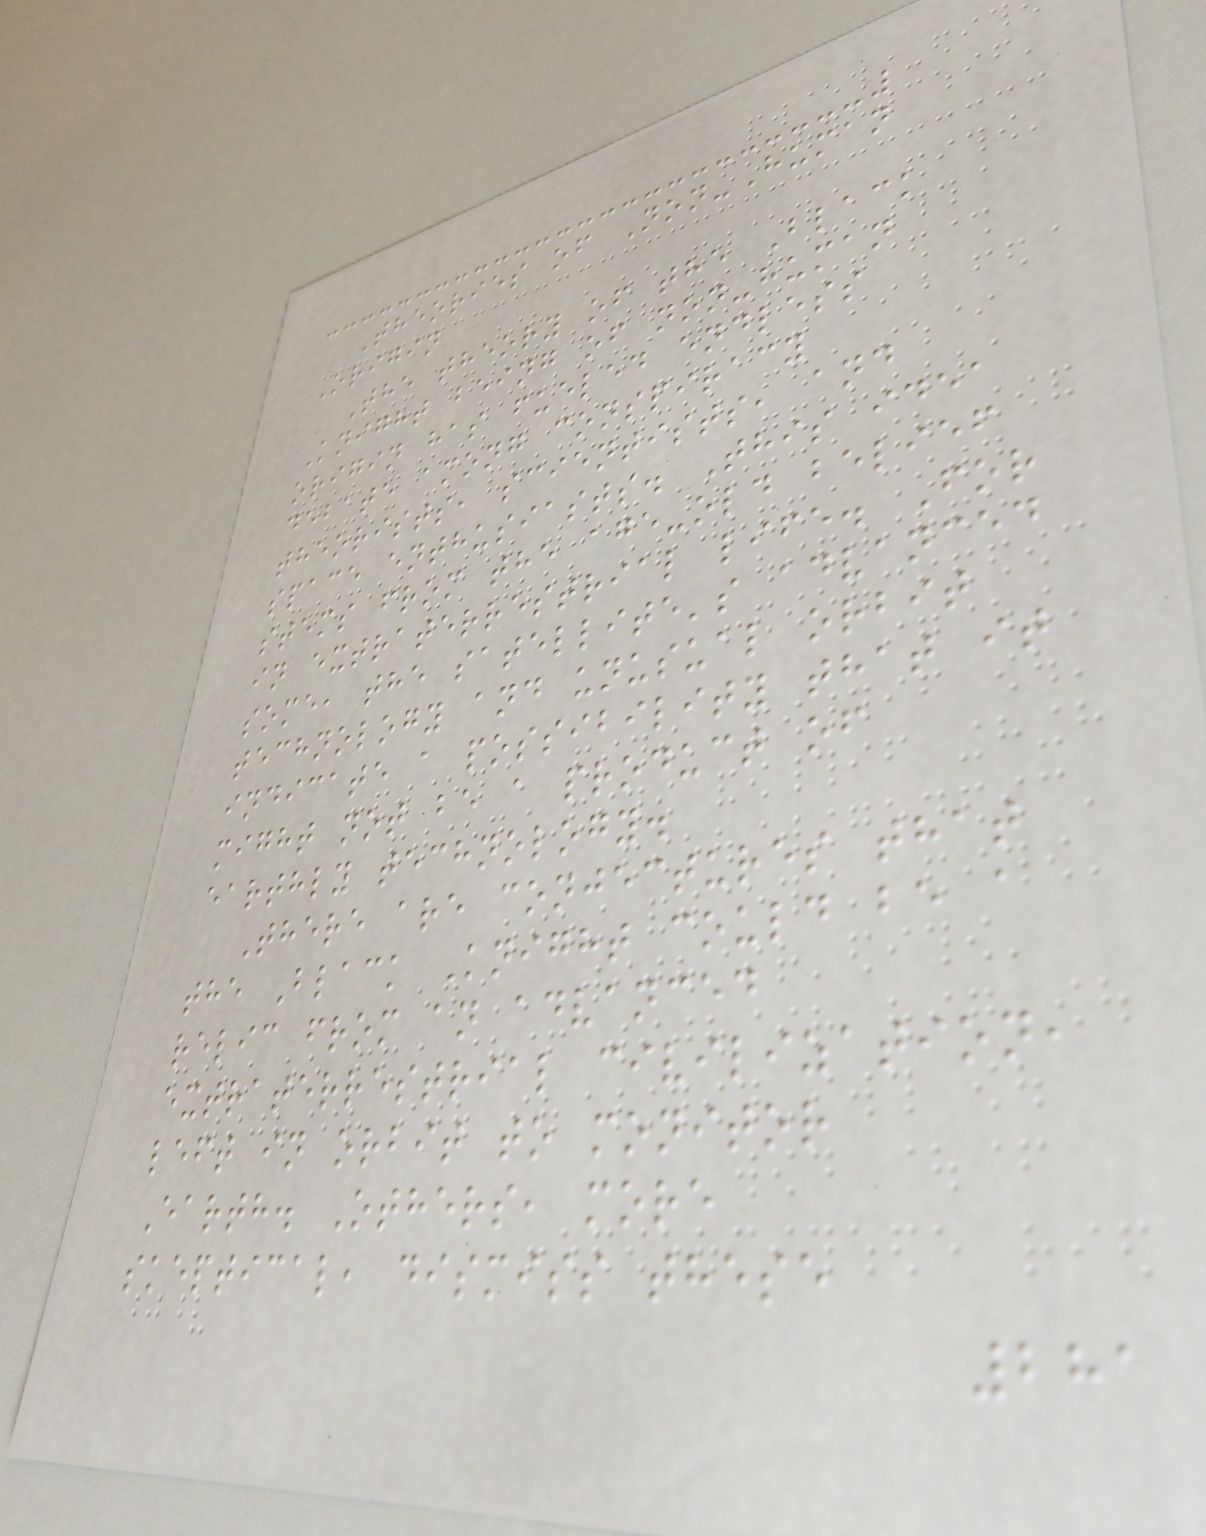Theories of Non-Human
Origin
The theory of the Black
Knight being of non-human
origin has fueled endless
debate among conspiracy
theorists, scientists, and
space enthusiasts. This idea
stems from the age-old belief
in extraterrestrial life. For
some, the satellite's advanced
technology and unusual orbit
indicate a possibility that it
might not be a product of
earthly technology.
There are conjectures that
the Black Knight could be a
relic from an advanced
extraterrestrial civilization,
left in orbit to monitor
Earth. Others, more
skeptical, dismiss these
281
